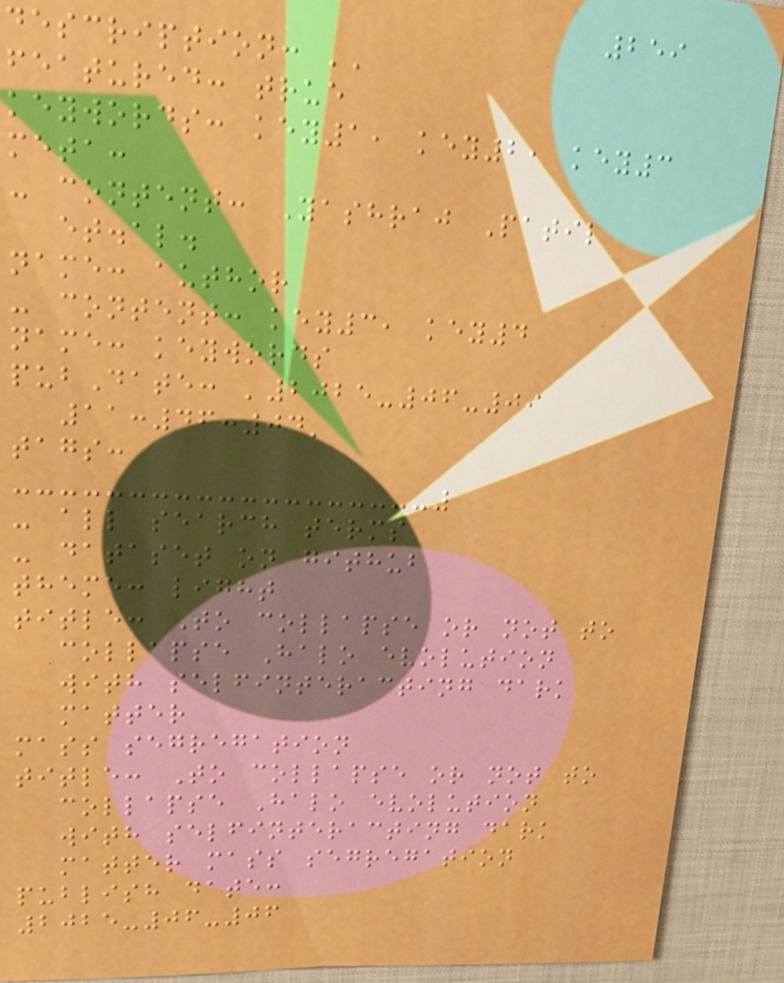259
description: ''
featured: true
keywords: key1, key2, key3
meta:
- content: Yashraj Patil
et.al.
name: author
- content: key3, key4
name: keywords
pubDate: '2025-06-09
11:46:04'
tags:
- all search terms
- dataset on github
theme: light
title: To collapse or not to
collapse Halo evolution
with selfinteracting dark
matter
mass segregation
title: To collapse or not to
collapse Halo evolution
with selfinteracting dark
matter mass segregation
publish date:
2025-06-06
